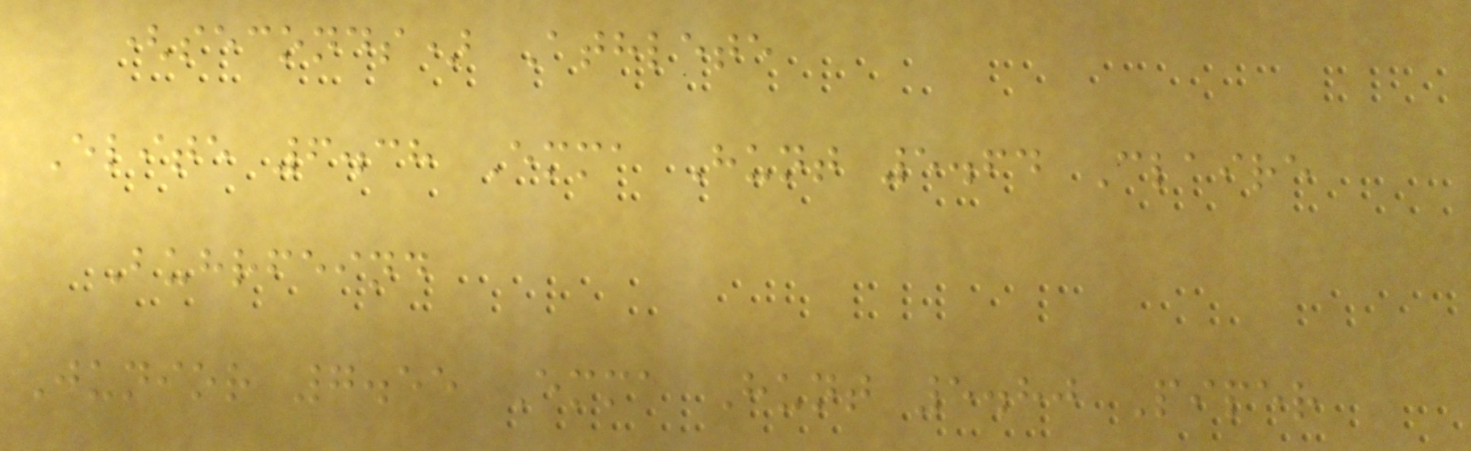(seconds) Athlete
Elite 6.38 Emma Hunt 5.64 Claire
Buhrfeind
Junior 7.55 Emma Hunt 5.80 Piper
